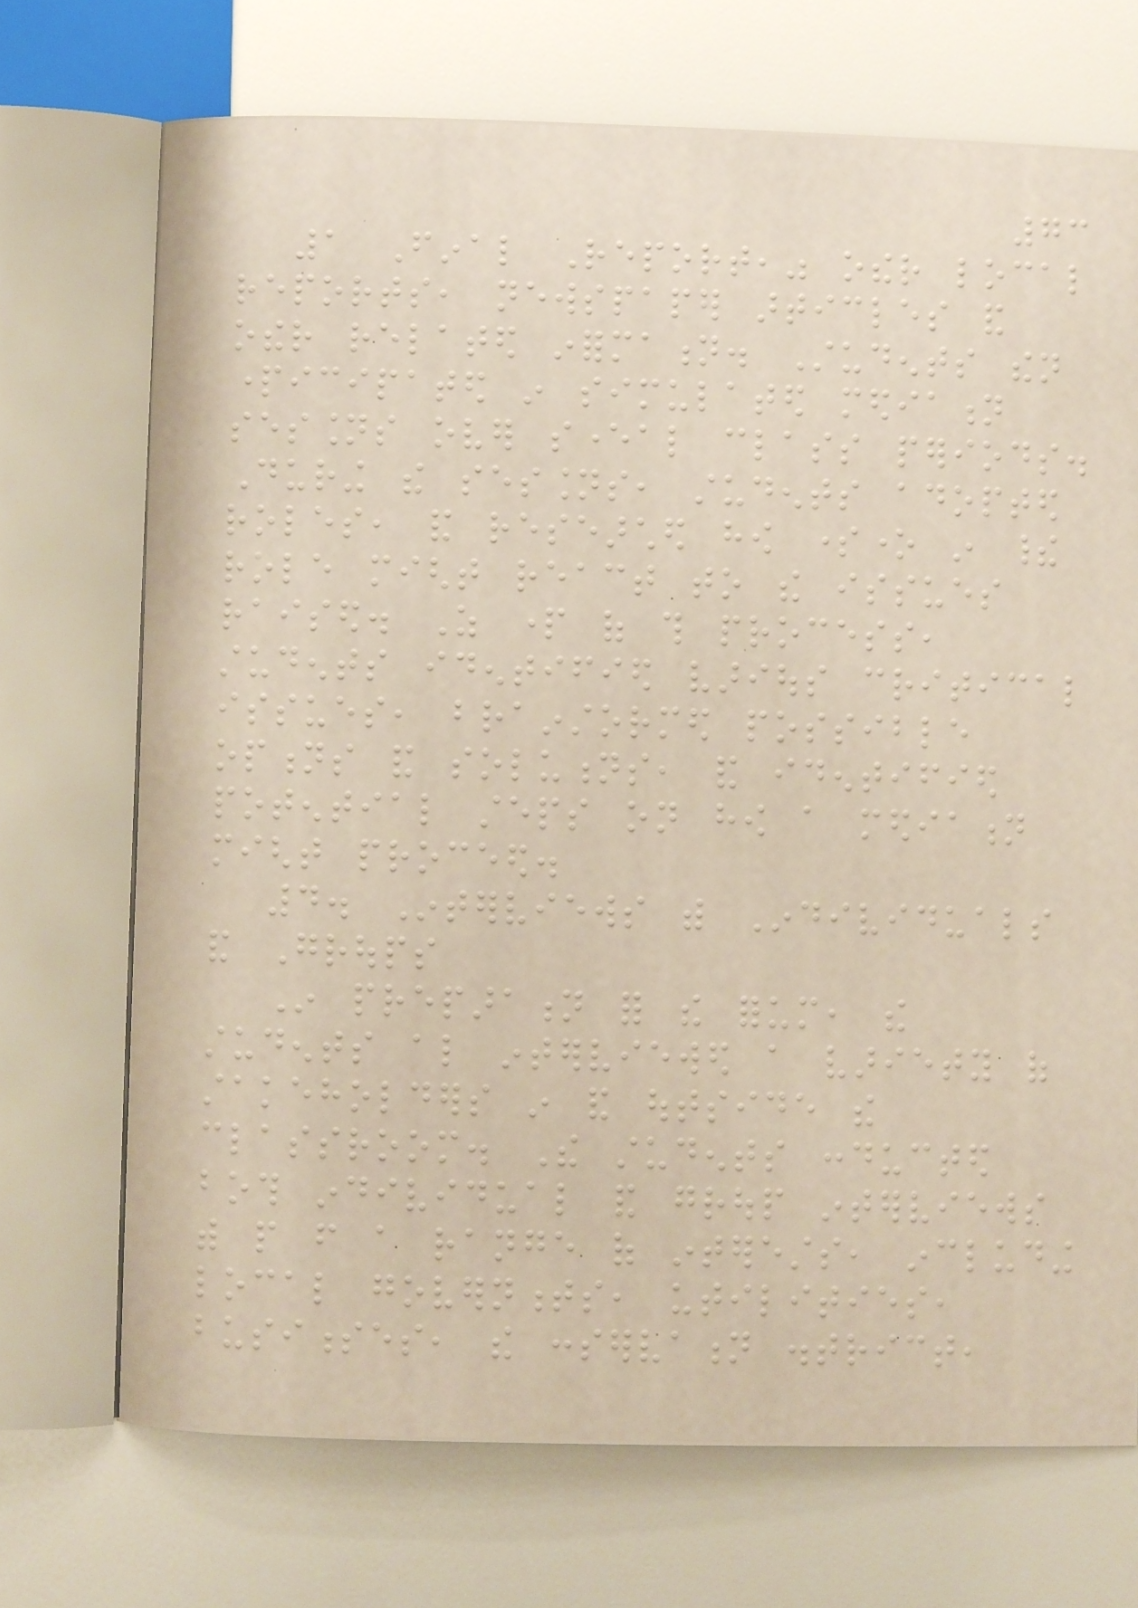73
1 Final Report," other local
reports, newspaper articles and
other related information. Students then
participated in simulated mediation
sessions over several class periods.
During the sessions, students adopted
roles, and researched how someone in their
role might react to the issues
raised. As part of this process,
students identified various critical
issues, brainstormed possible
options and solutions, and identified
potential steps on how a mediation
might proceed.
4. Interviews with Individuals
and Groups
In preparation for the forum, the
students also interviewed a variety of
stakeholders in and outside the
classroom. The students conducted
both individual and group interviews
with people from a range of interests, including
local governments, utilities,
businesses, the conservation district,
